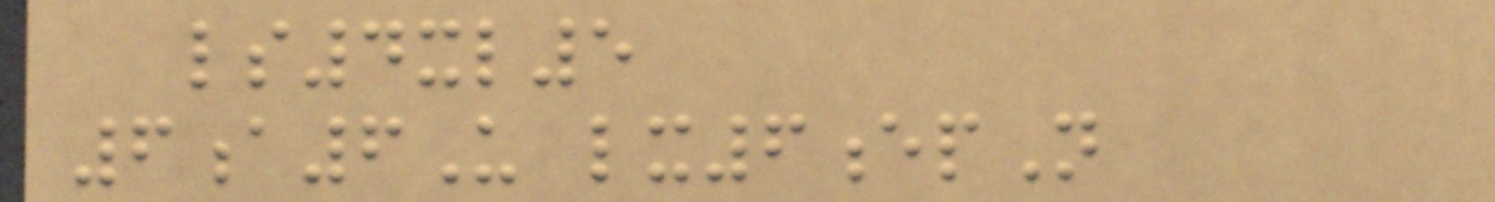ls4xl5
6a6U lx6epN
